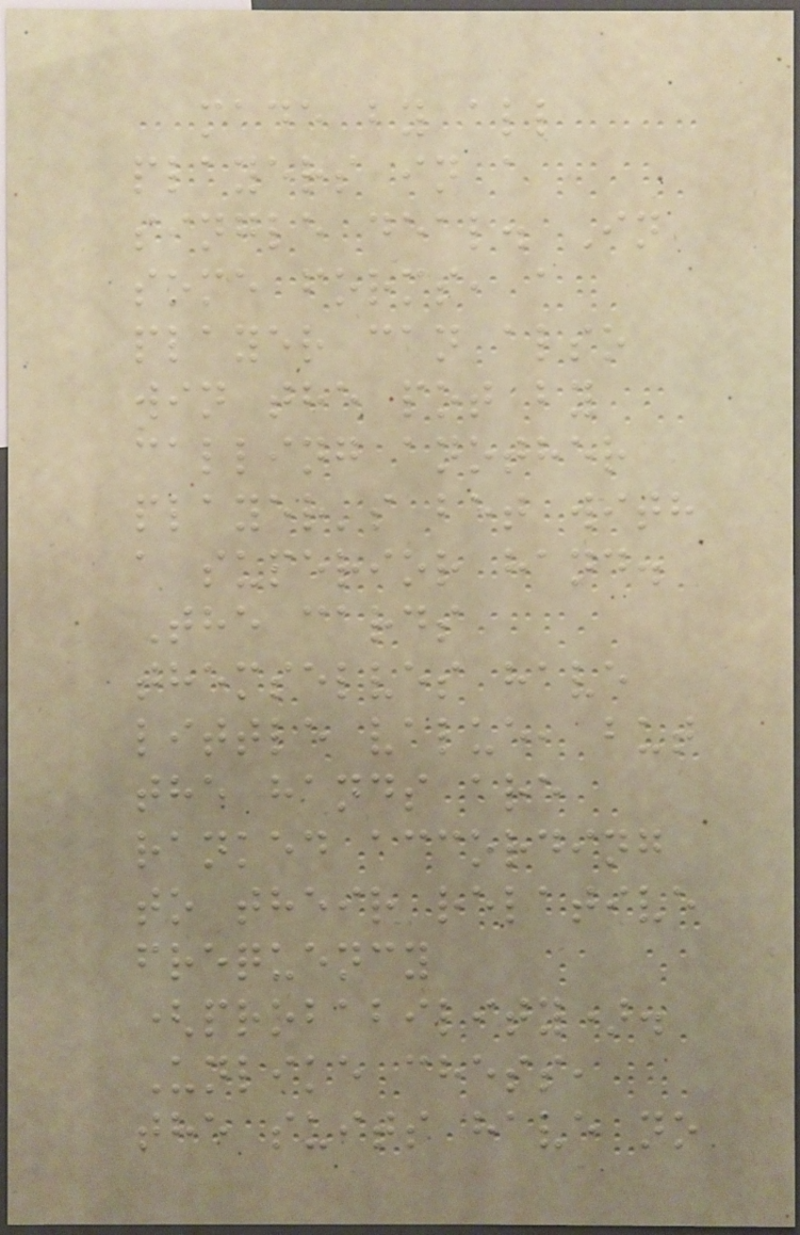made by all
players in a
single deal. In
some forms, a
player can also
win the pot by
calling another
player's bet with
a superior hand.
The cards
themselves have
little value, but
the hands are
ranked according
to their relative
frequency
(probability).
Unlike chess,
the suits have no
